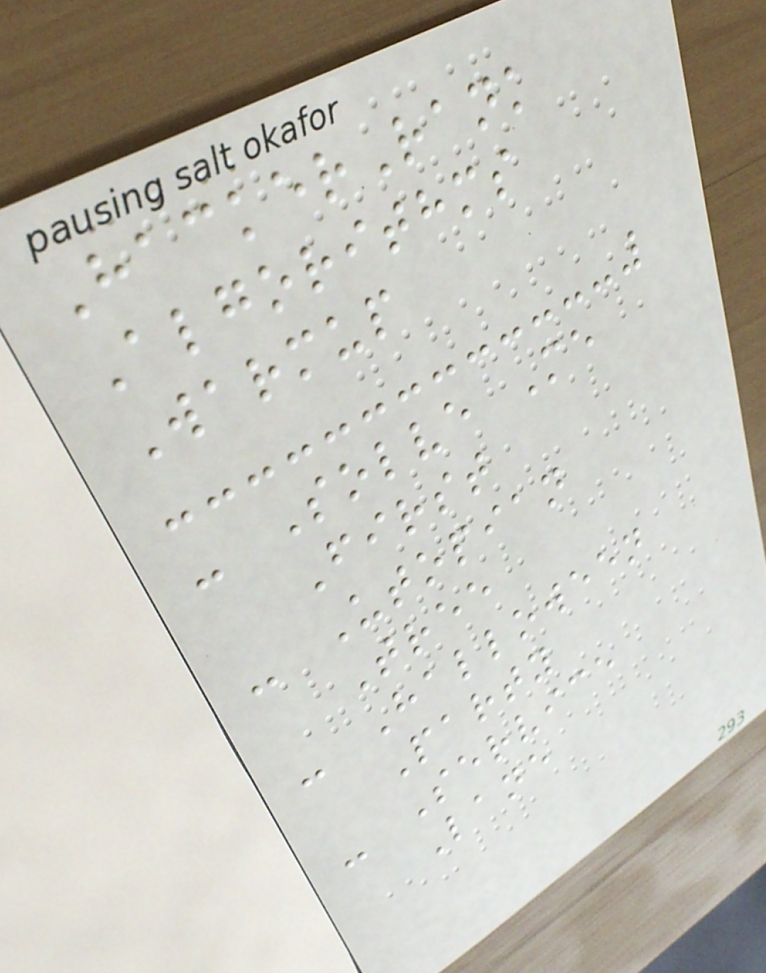HackerRank
Algorithms
Warmup
- Solve Me
First
- Utopian
Tree
- Halloween
Party
- Service
Lane
